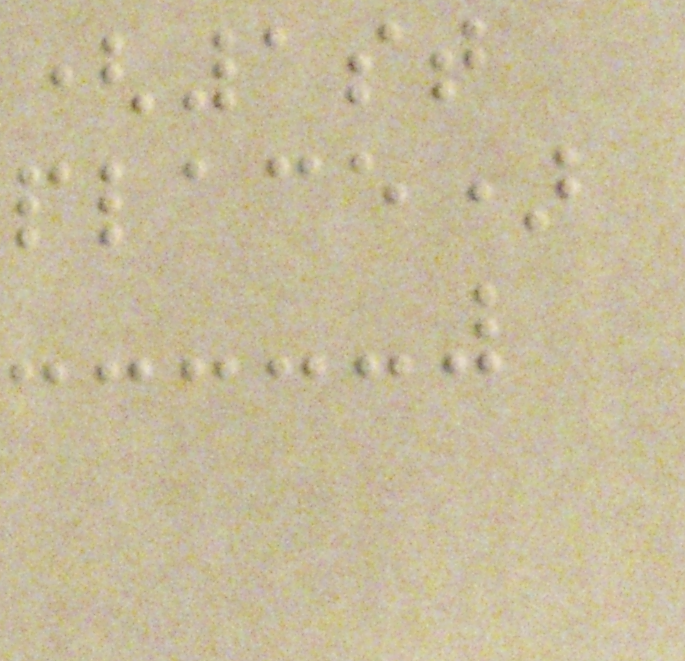(1st
place)
